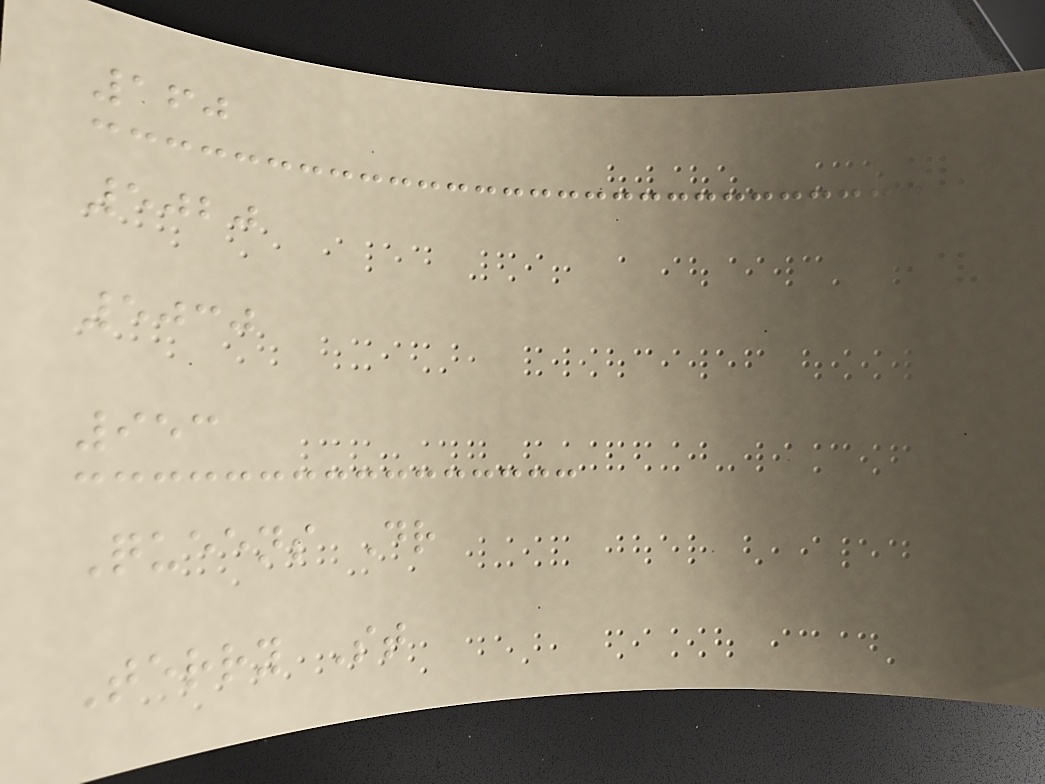160
5020
5030
953
Queens Dr
Terry St
